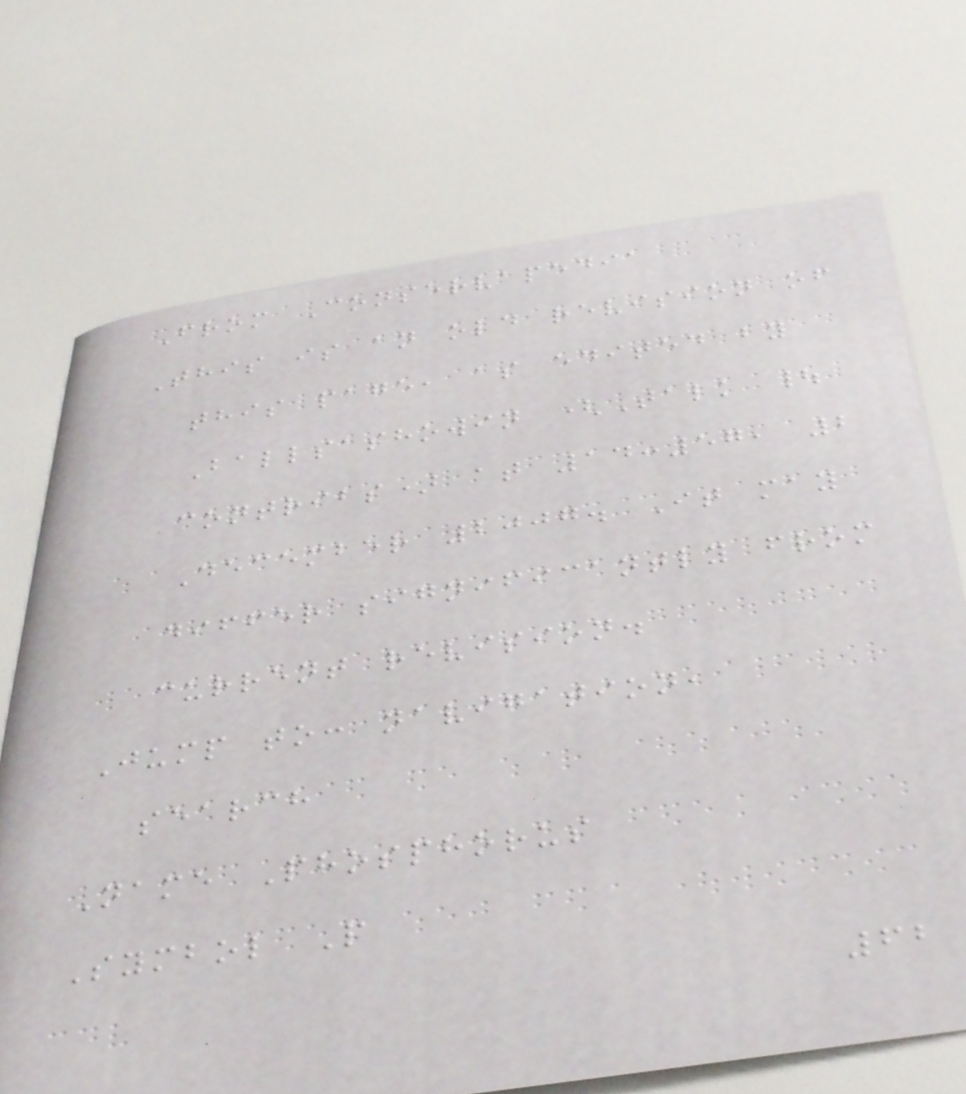From Conservapedia
This is an old revision of
this page, as edited by
Ballsashowin (Talk |
contribs) at 14:57, 2
December 2007. It may
differ significantly from
current revision.
Jump to: navigation,
search
Name Phosphorus
Symbol P
62
